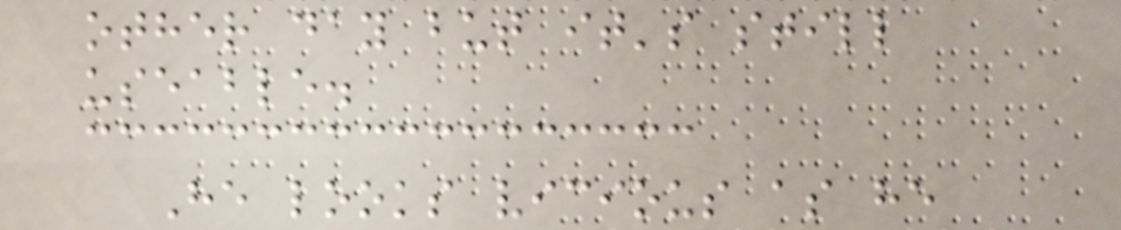other day but it's still
useable.
He looks vicious as he
